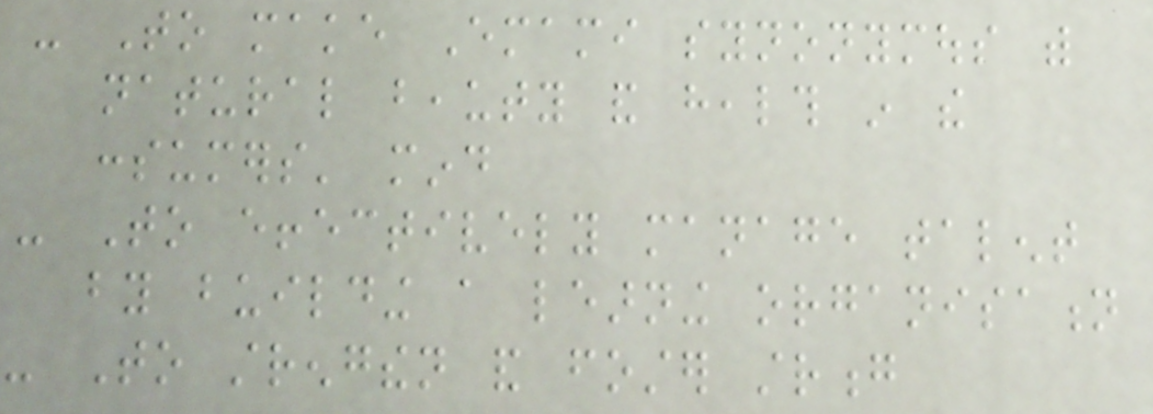- To make Emami synonymous with
natural beauty and health in the
consumers' mind
- To effectively manage talent
by building a learning organisation
- To strengthen and foster strong
